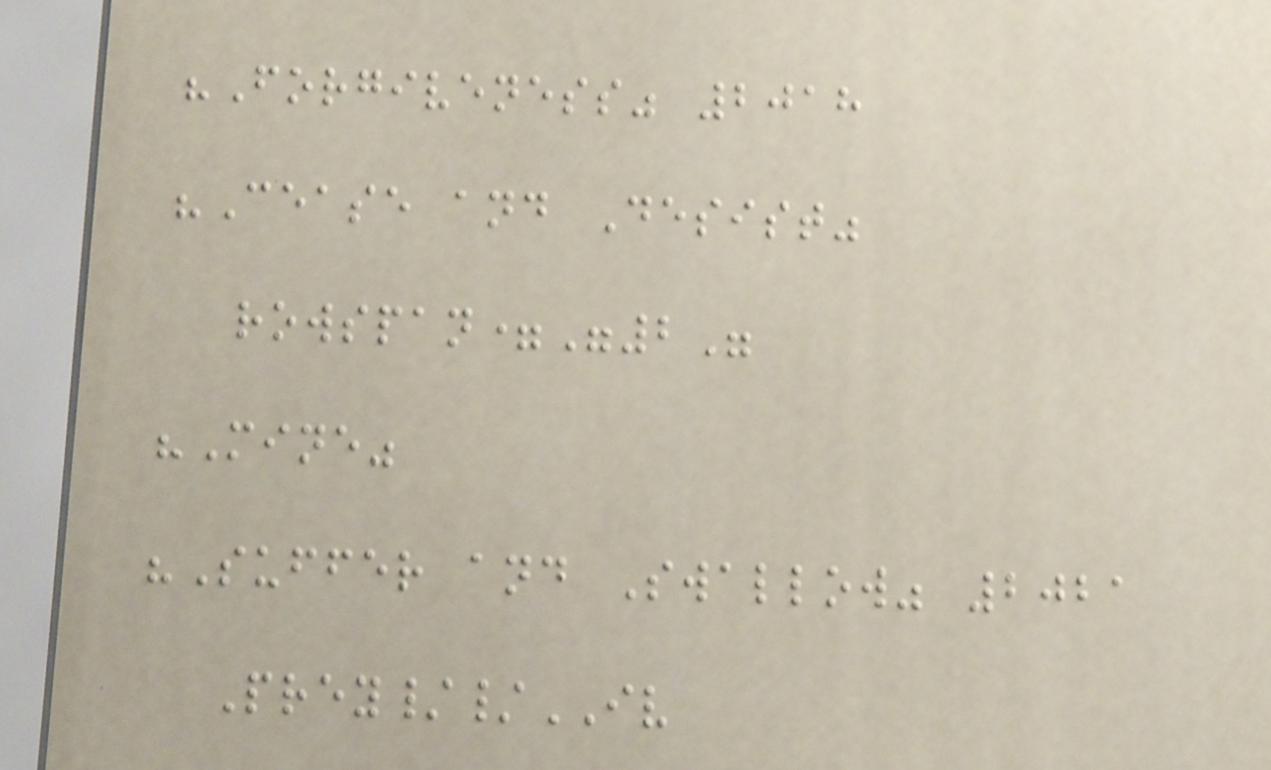"Forgiveness" 2018
"Cease and Desist"
rowspan="2"
"Mine"
"Suffer and Swallow" 2021
Prey//IV
